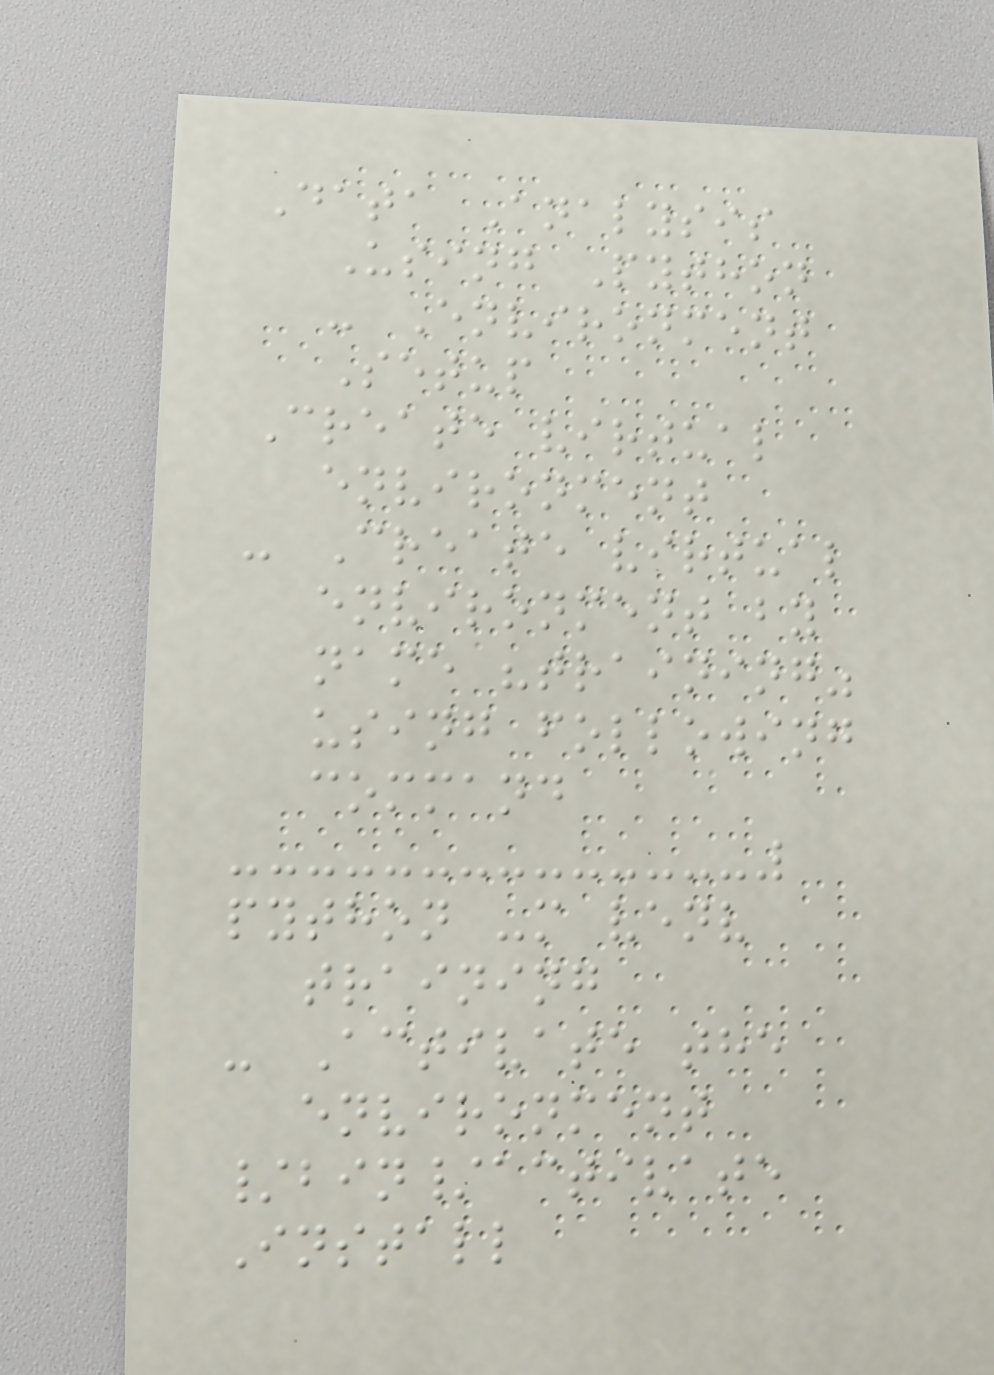Data Analysis
Using Python
- Environment
Setup
Create virtual
environment
- Create virtual
environment by
name "training"
using following
command
python -m venv
training
- Activate the
environment
/bin/activate
Install
